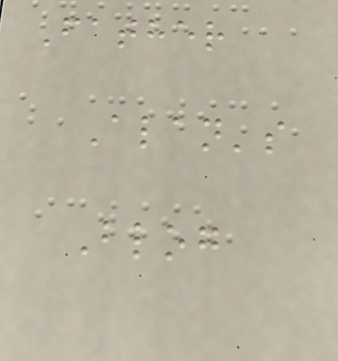Father
Alan's
Blog
